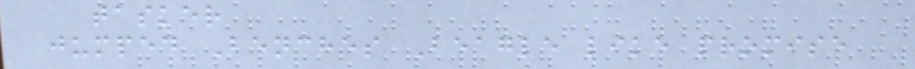tasker
jumped Benches Beagle like promise
